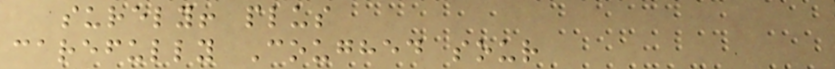surely! plus
carefully Coughed sour
